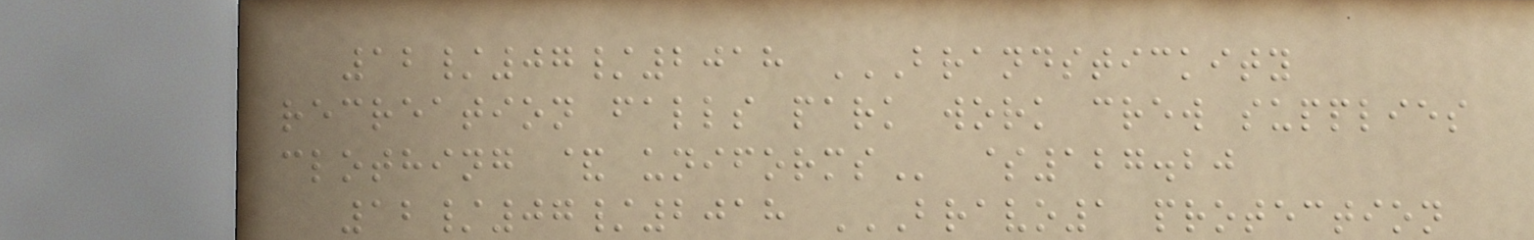12/07/2018 BRANDSTICKITY
RECREATION FALLS PARK WORK CREW SUPPLIES
CLOTHING & UNIFORMS $127.20
12/07/2018 BRAVO1 PROTECTION
